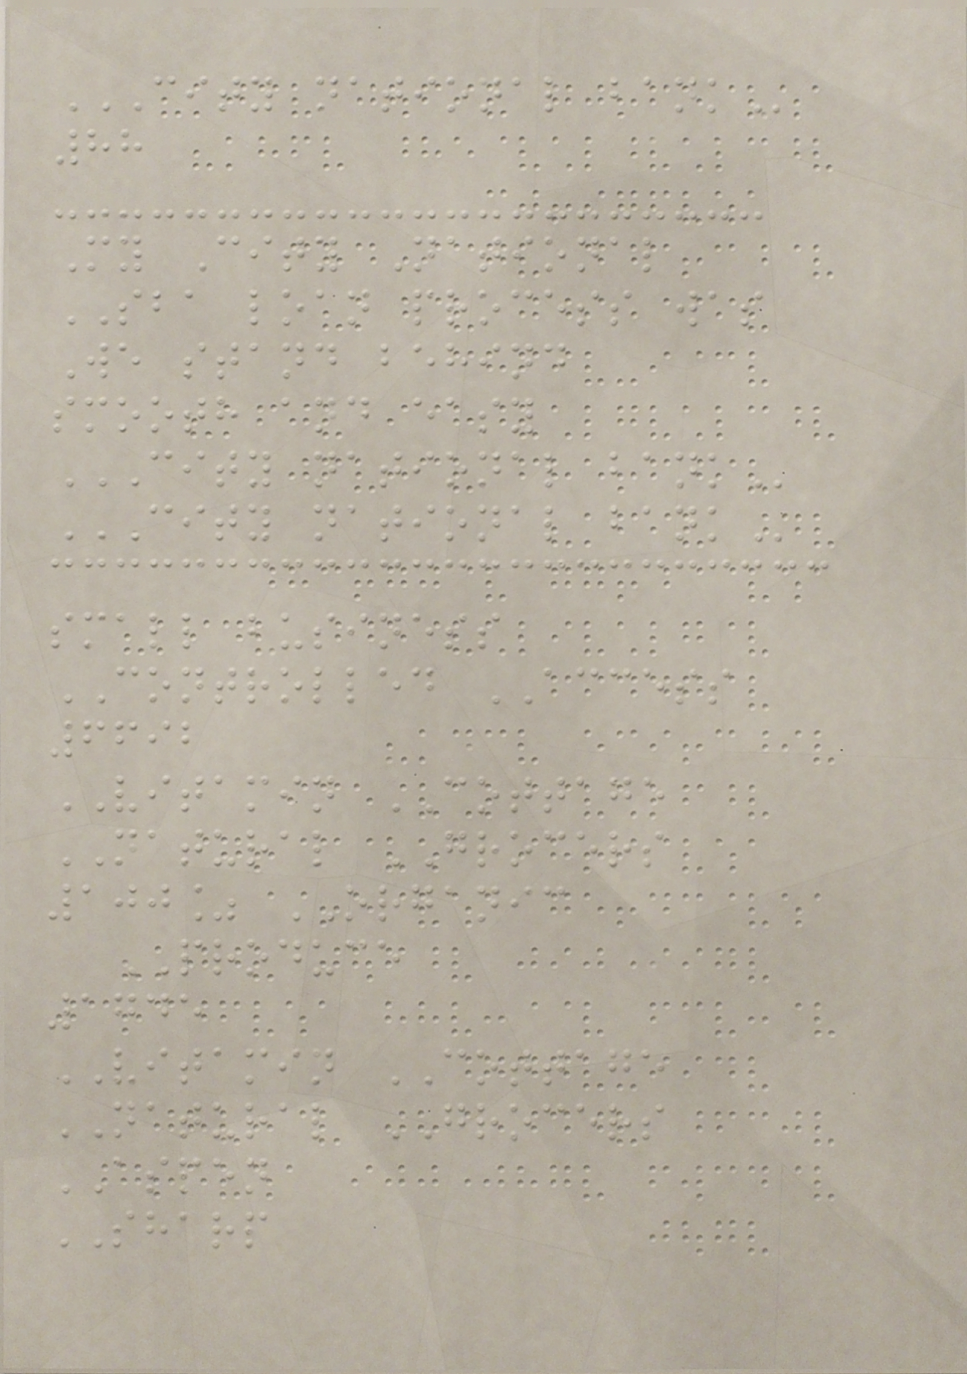CITY NATIONAL BANK
88
My City National
SBA loan process was
We stand behind
smooth and easy
CITY NATIONAL BANK
CITY NATIONAL BANK
small business
CONTROLLED ACCESS
6692
VITAMIN COTTAGE
NATURAL GROCERS
100% ORGANIC
PRODUCE
1745
VITAMIN COTTAGE
NATURAL GROCERS
ASPEN
SHARP
